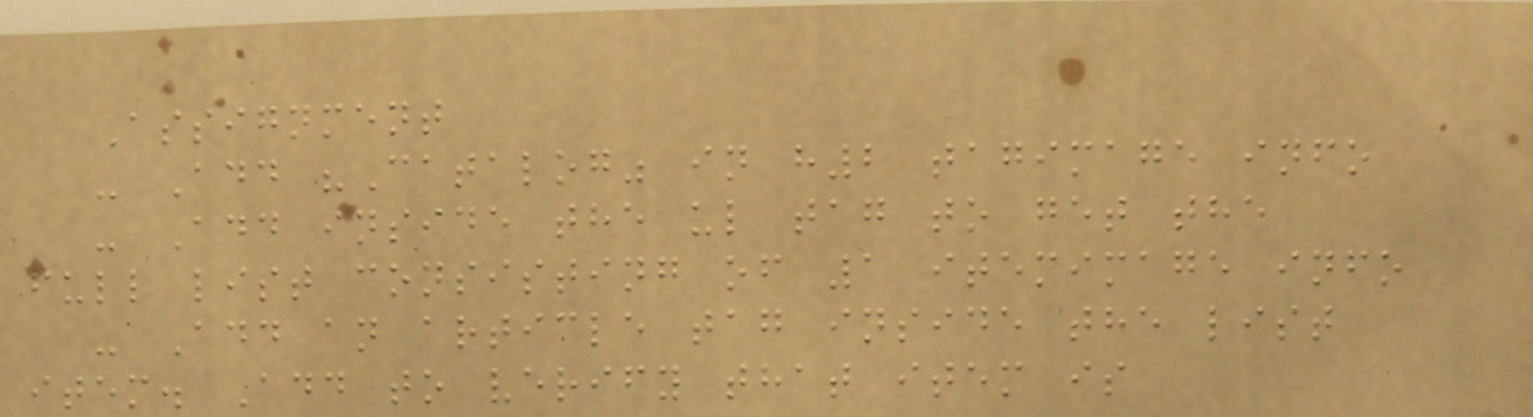Assignment
- Add "Catalog" in h2 tagimage info
- Add inside the ul tag to get the
full list consisting of 1 itemimage info
- Add an article tag inside the list
item. Add to verify that item is
